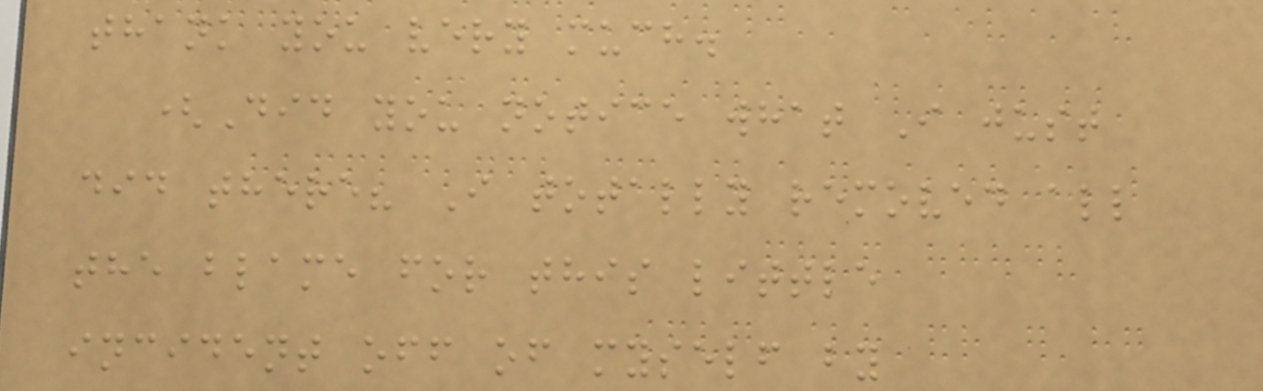thank you very much.
(Did you notice what I just
did there? I totally removed all
the blame for this little
incident off of myself by
